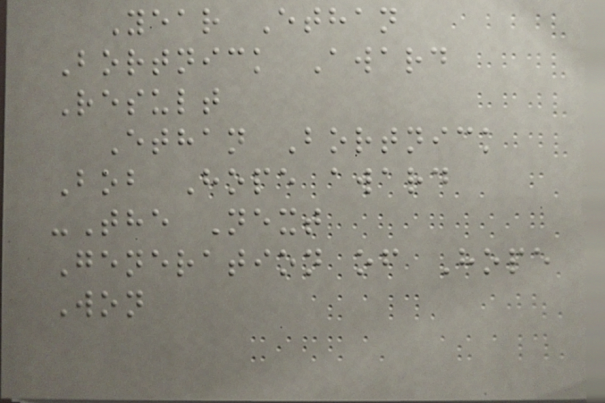Year Ethan
Bortnick Award
Result
Ethan Bortnick
Bob Hope award
-The Next
Generation of Hope
Won
